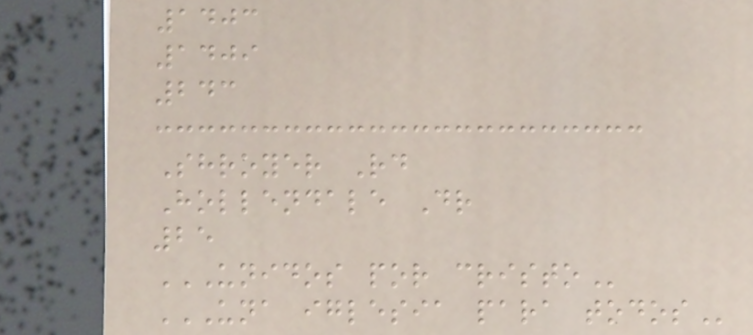1403
1409
243
Shroyer Rd
Hollendale Dr
25
UNIDOS POR CRISTO
UNA IGLESIA PARA TODOS
